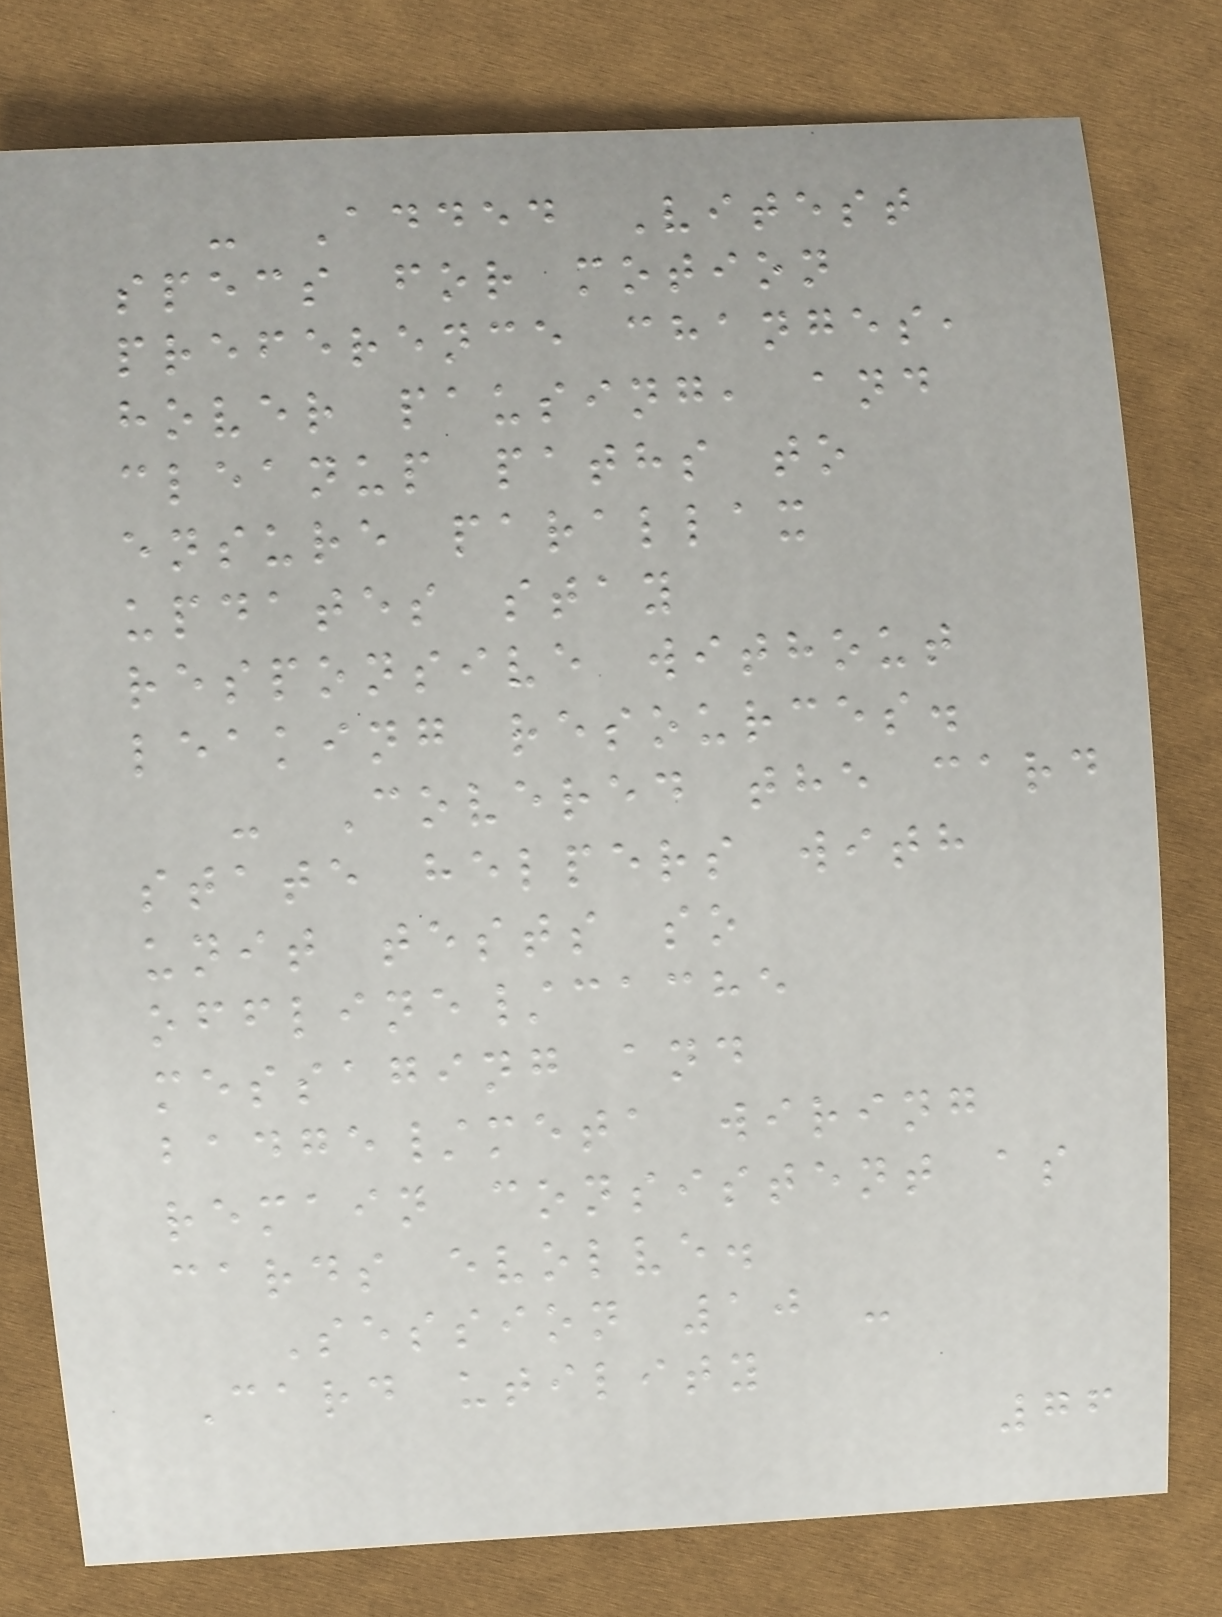- Added Vitest
specs for motion
preference changes,
hover pausing, and
cleanup paths to
ensure parallax
updates stay
responsive without
leaking resources.
- Covered the card
state helpers with
unit tests so
offline/cache
messaging and
badge/meta wiring
remain consistent as
cards evolve.
Session 10 -
Card utility
76
